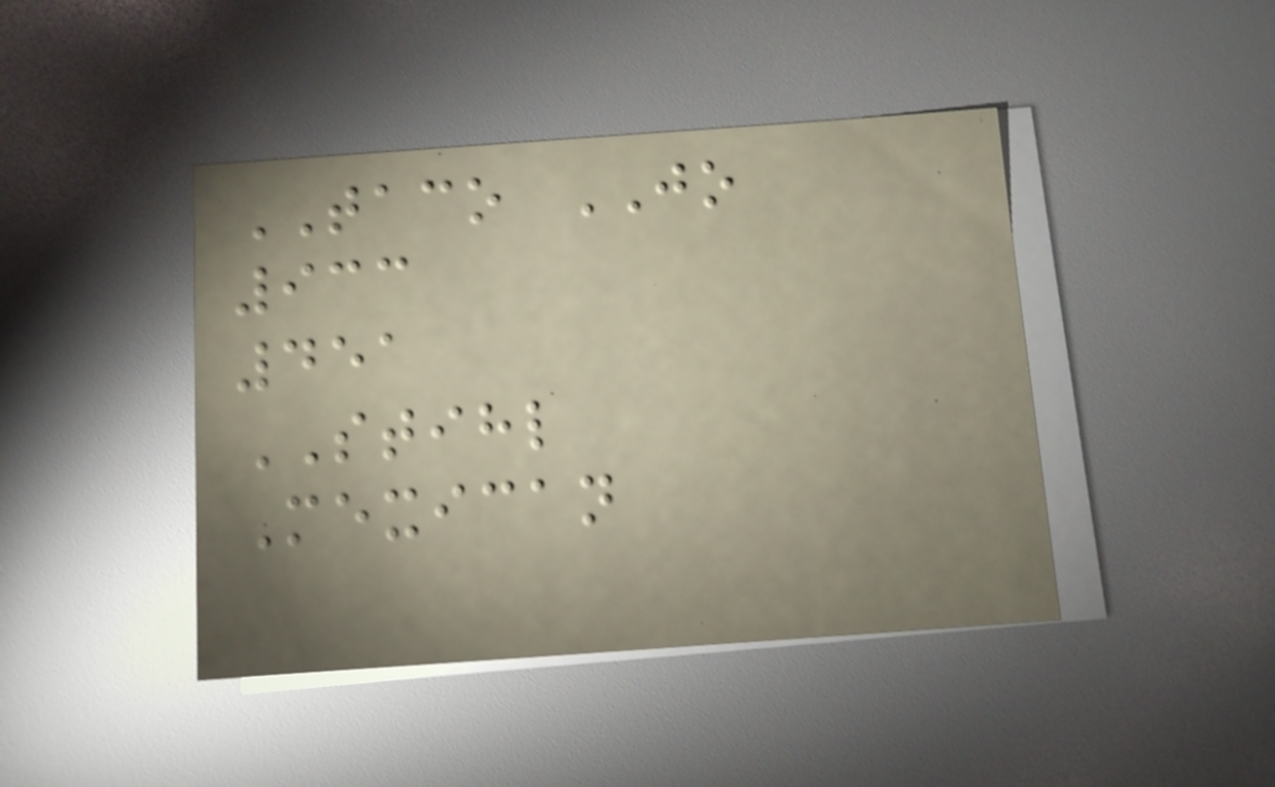TACO JO
933
451
STIHL
Mexican
